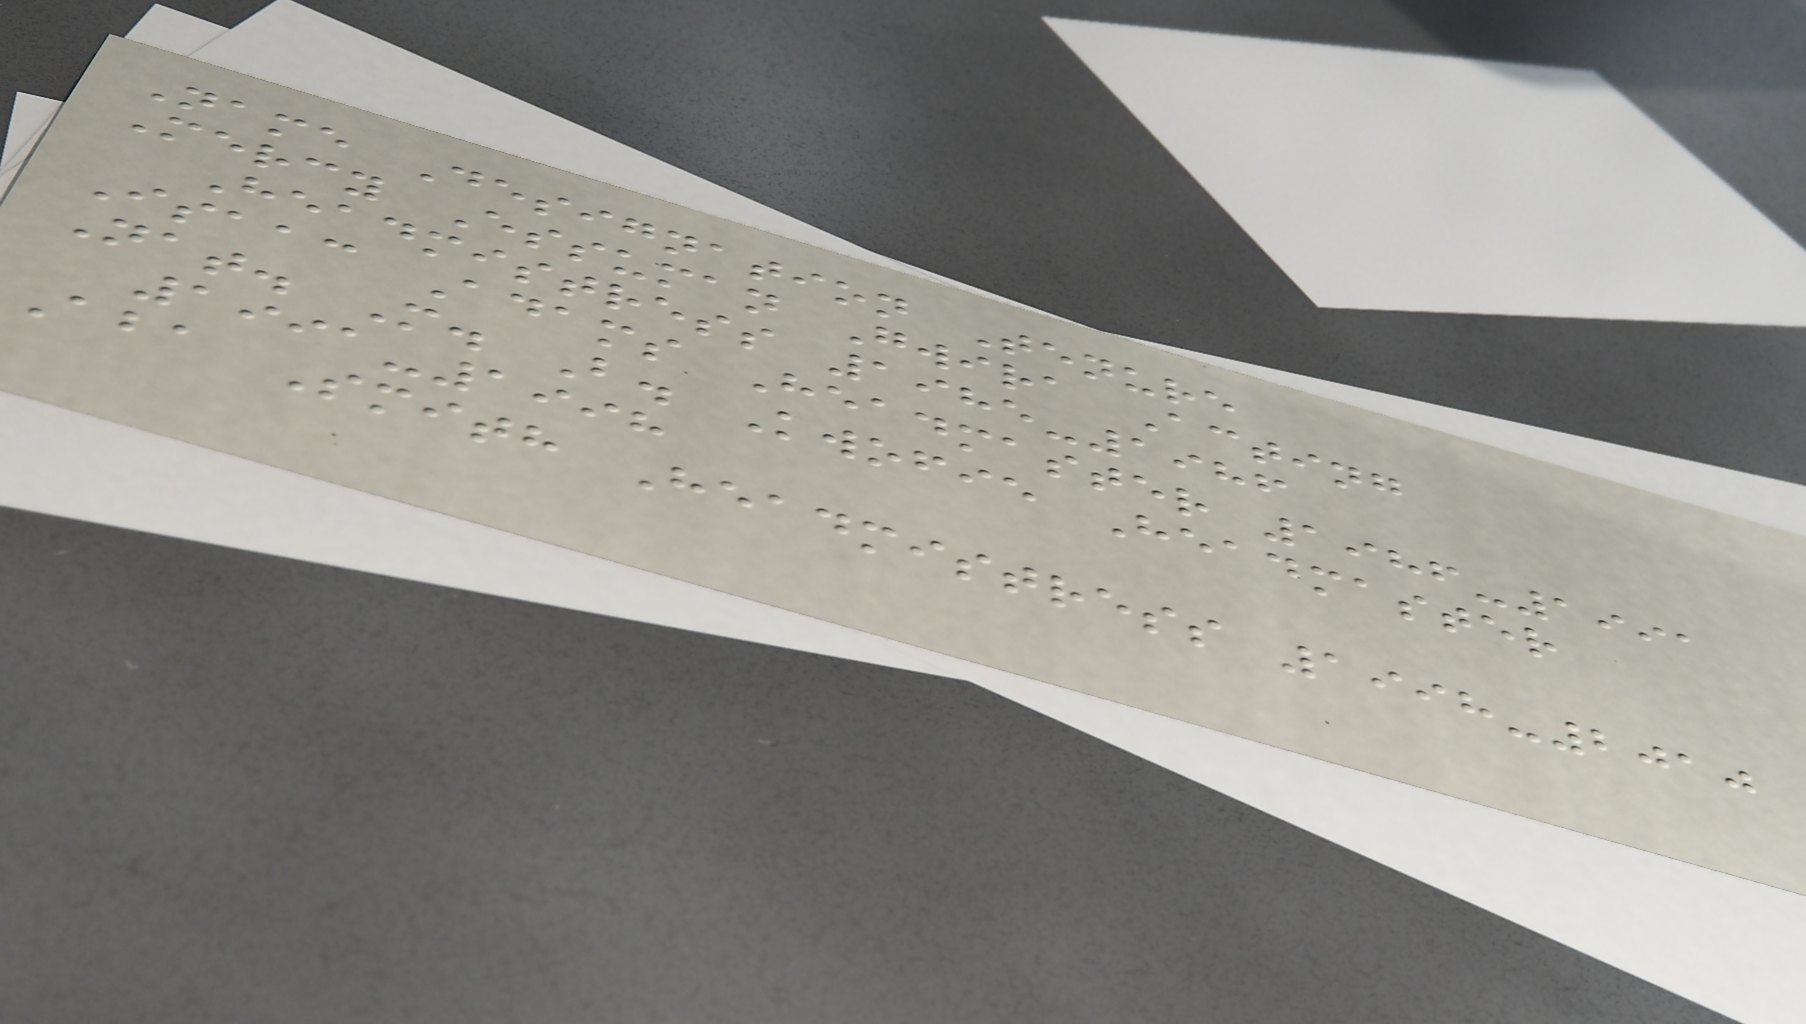Name Designation Tenure
Mercy Essuman Gwira Acting
Headmistress 1985-1986
Isaac Adams Headmaster 1986-1991
Nat. M. B. Kwofie Headmaster
1991-1998
Aba Smith Headmistress 1998-2010
